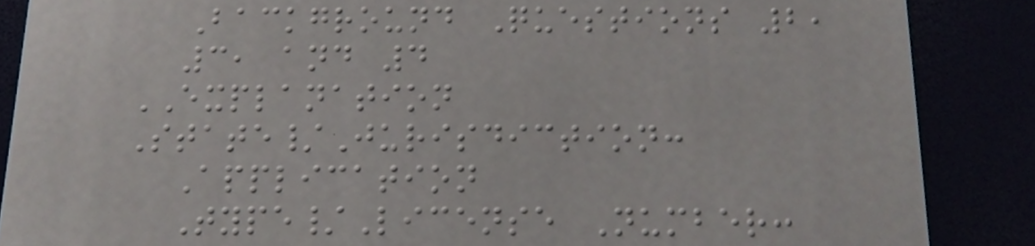Background Questions 2,
3, and 4
EXPLANATION
State/Jurisdiction:
Application
Type/License Number:
